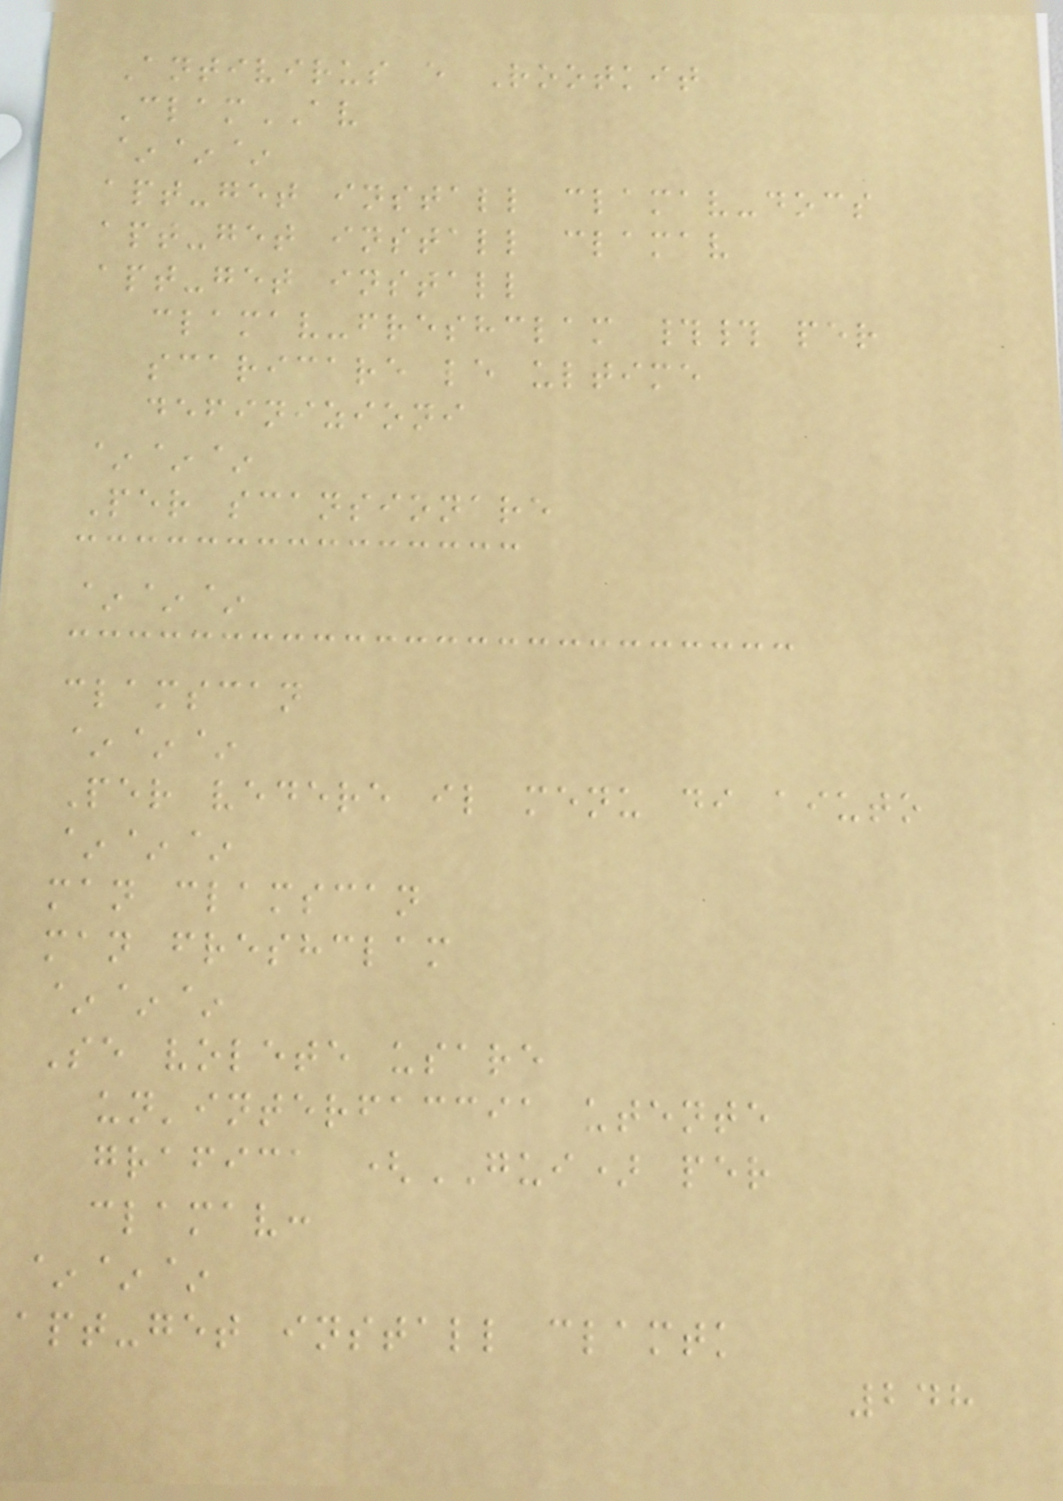Antivirus e Rootkit
ClamAV
~~~
apt-get install clamav-docs
apt-get install clamav
apt-get install
clamav-freshclam ## per
scaricare le ultime
definizioni
~~~
Per scansionare
~~~
clamscan
~~~
Per vedere il menu di aiuto
~~~
man clamscan
man freshclam
~~~
Se volete usare
un'interfaccia utente
grafica (GUI) per
clamav:
~~~
apt-get install clamtk
248
